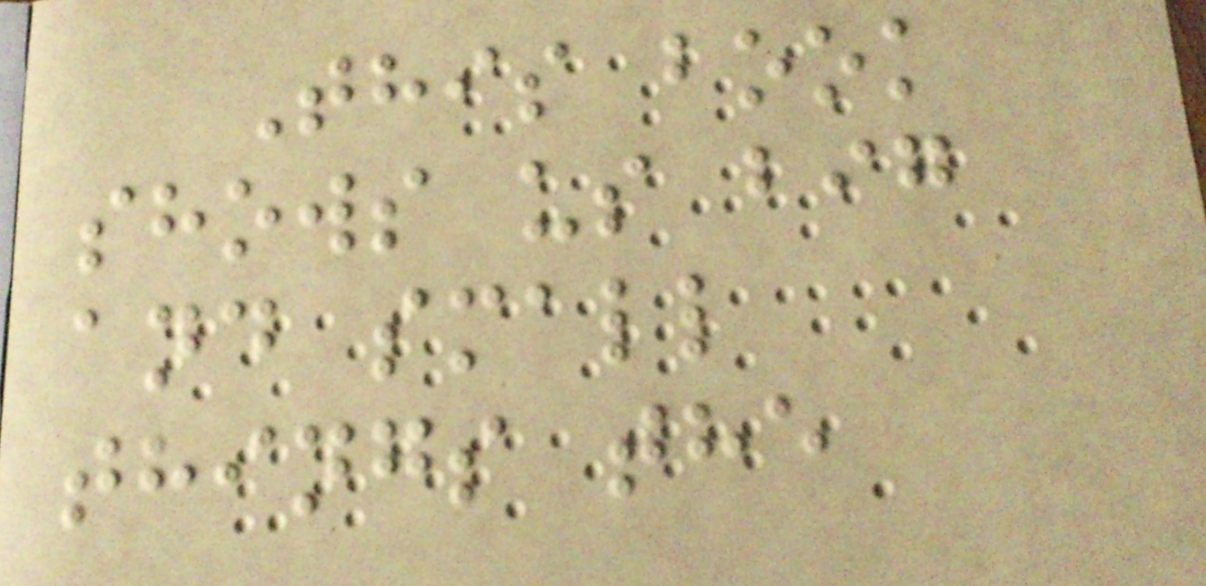This book
shows us big
and small
things the
